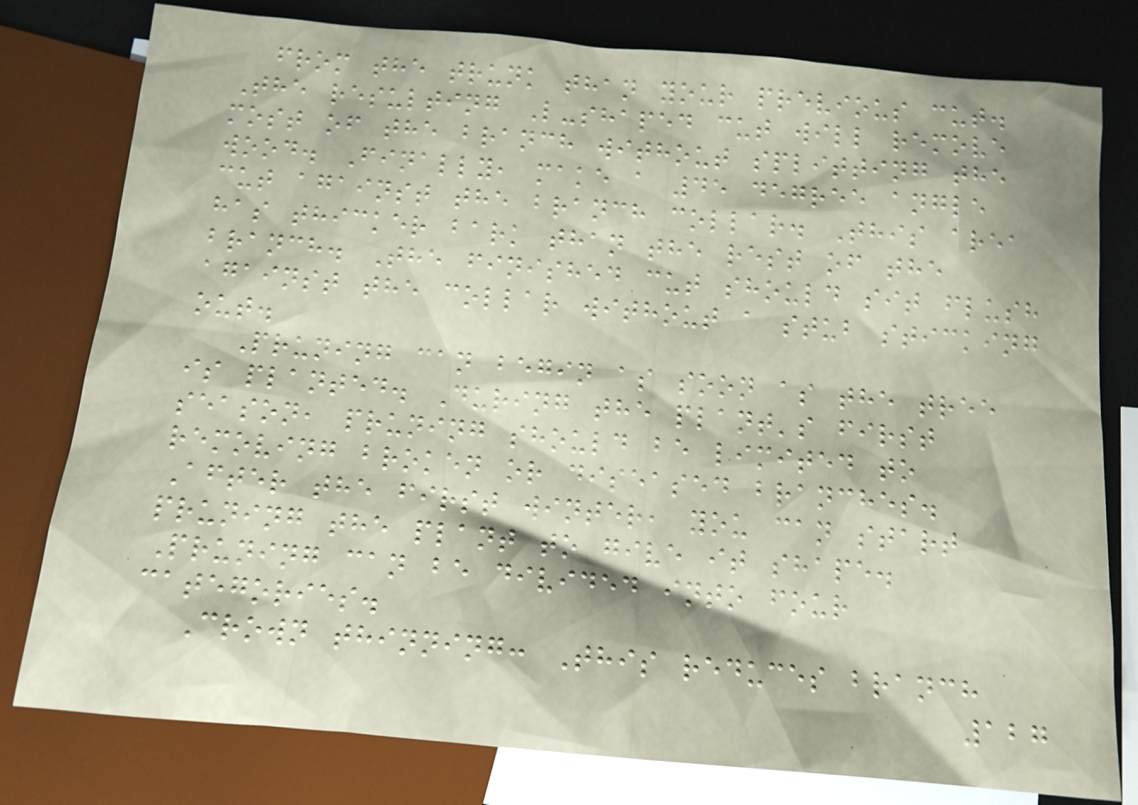from the trunk than your previous cut.
The resulting L-shaped cut will remove
most of the branch without splitting the
wood. Finally, make a 45 degree angle
cut against the branch collar. This area
has thicker bark than the rest of the
branch. The finished cut should sit flush
against the collar without a stub sticking
out.
Pruning can begin as soon as the tree
is planted. During the plant's first
season, pruning should be limited to
removing broken or diseased branches.
After the first winter, you can start
pruning the plant to give it shape.
Pruning can be divided into four
categories.
Crown thinning: This reduces branch
127
